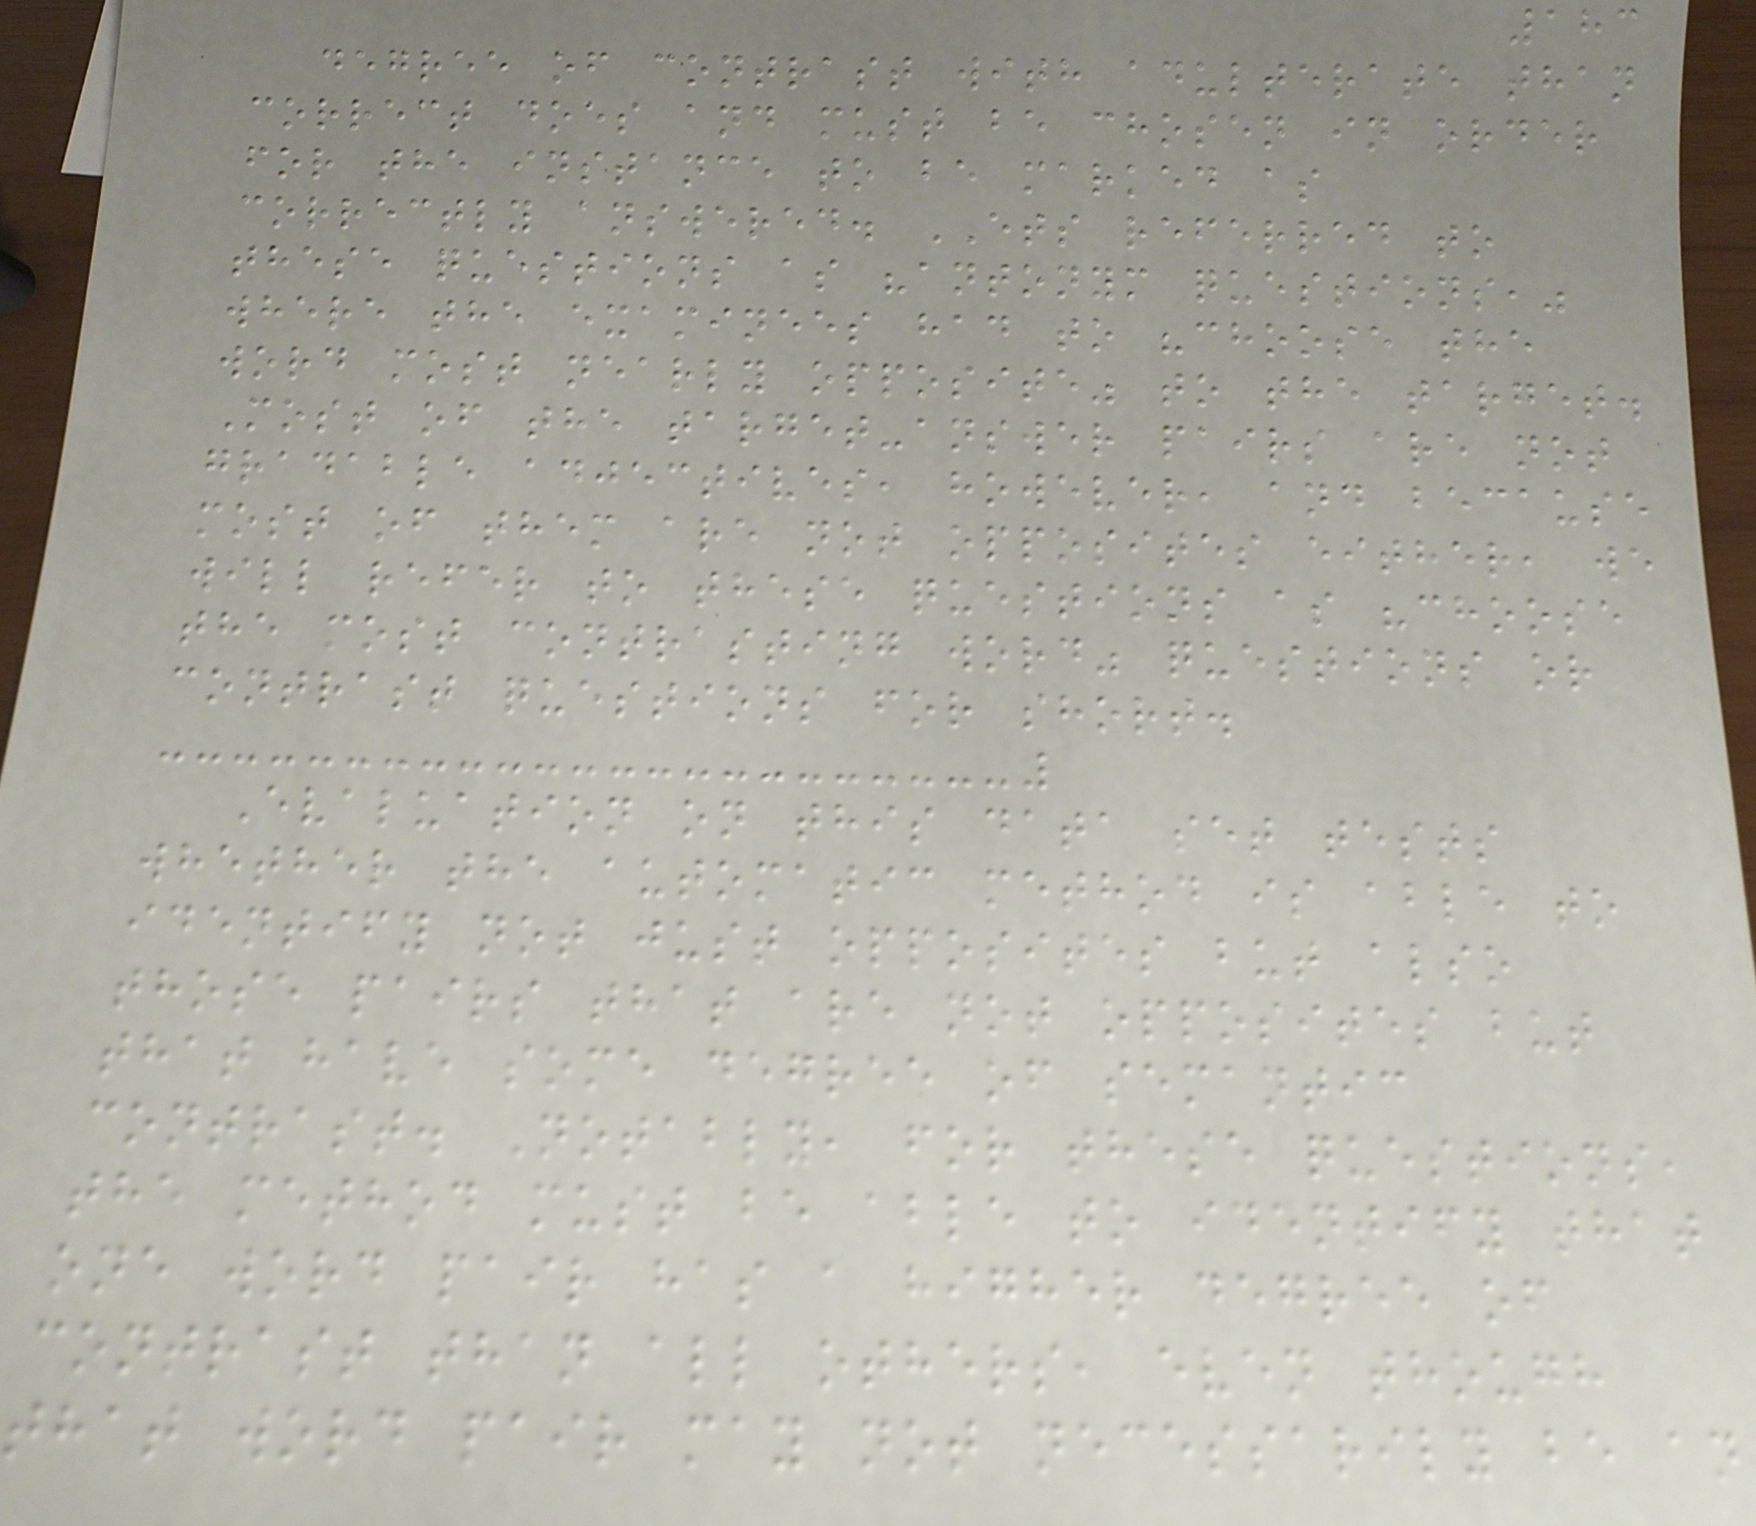183
degree of contrast with adulterate than
correct does and must be chosen in order
for the instance to be marked as
correctly answered. ETS referred to
these questions as "antonym questions,"
where the examinees had to "choose the
word most nearly opposite" to the target.
Most of the target-answer pairs are not
gradable adjectives, however, and because
most of them are not opposites either, we
will refer to these questions as "choose
the most contrasting word" questions or
contrast questions for short.
Evaluation on this data set tests
whether the automatic method is able to
identify not just opposites but also
those pairs that are not opposites but
that have some degree of semantic
contrast. Notably, for these questions,
the method must be able to identify that
one word pair has a higher degree of
contrast than all others, even though
that word pair may not necessarily be an
